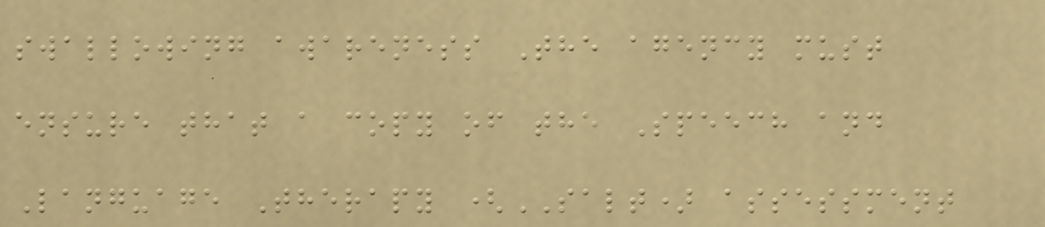swallowing awareness The agency must
ensure that a copy of the Speech and
Language Therapy (SALT) assessment
